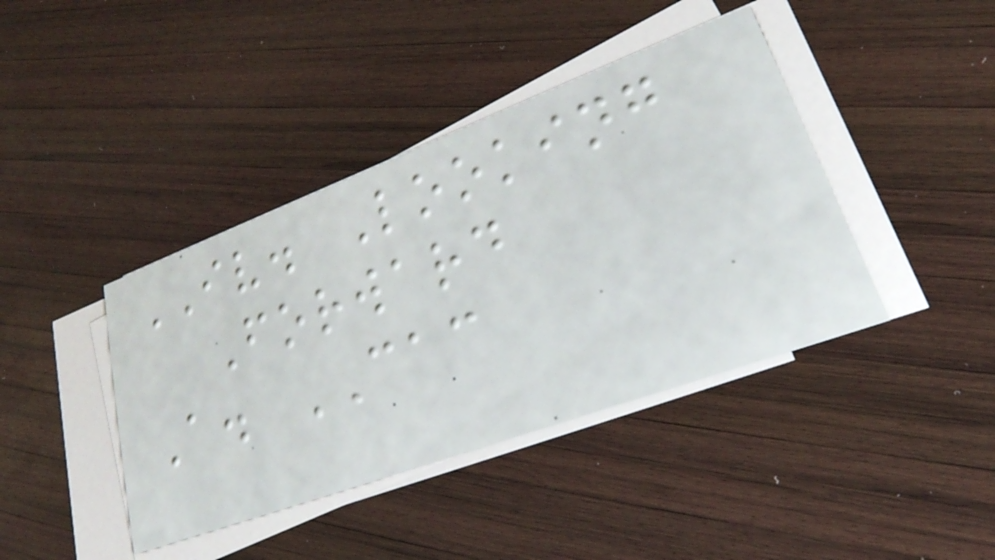IV. Looking
Forward
A. CAC
